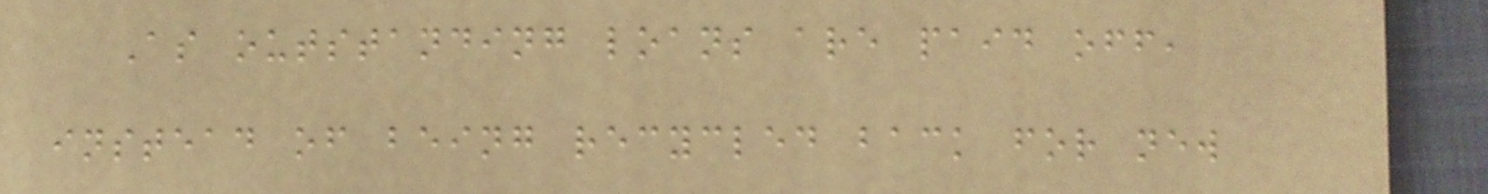As outstanding loans are paid off,
instead of being recycled back for new
